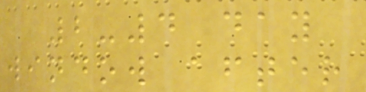2-4 day
window after
